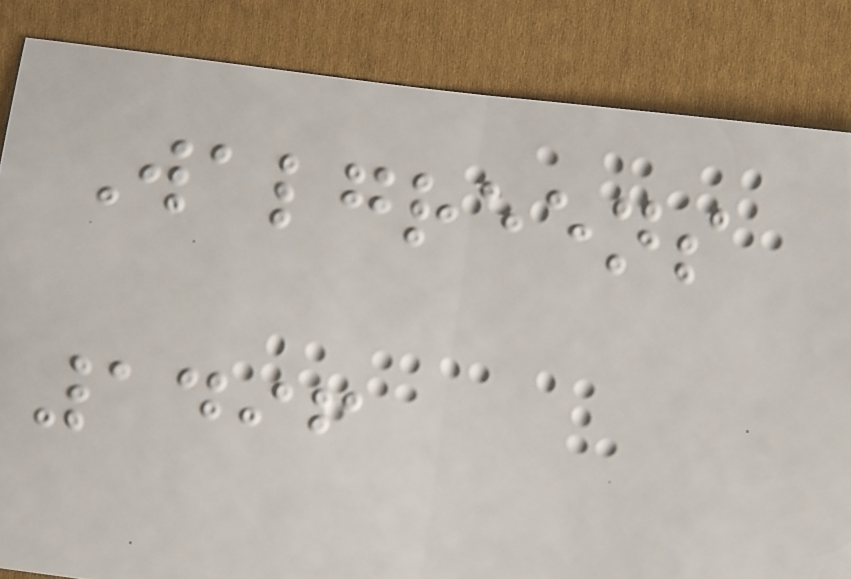Walgreens
1496
